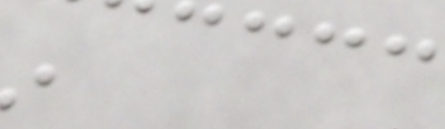in
